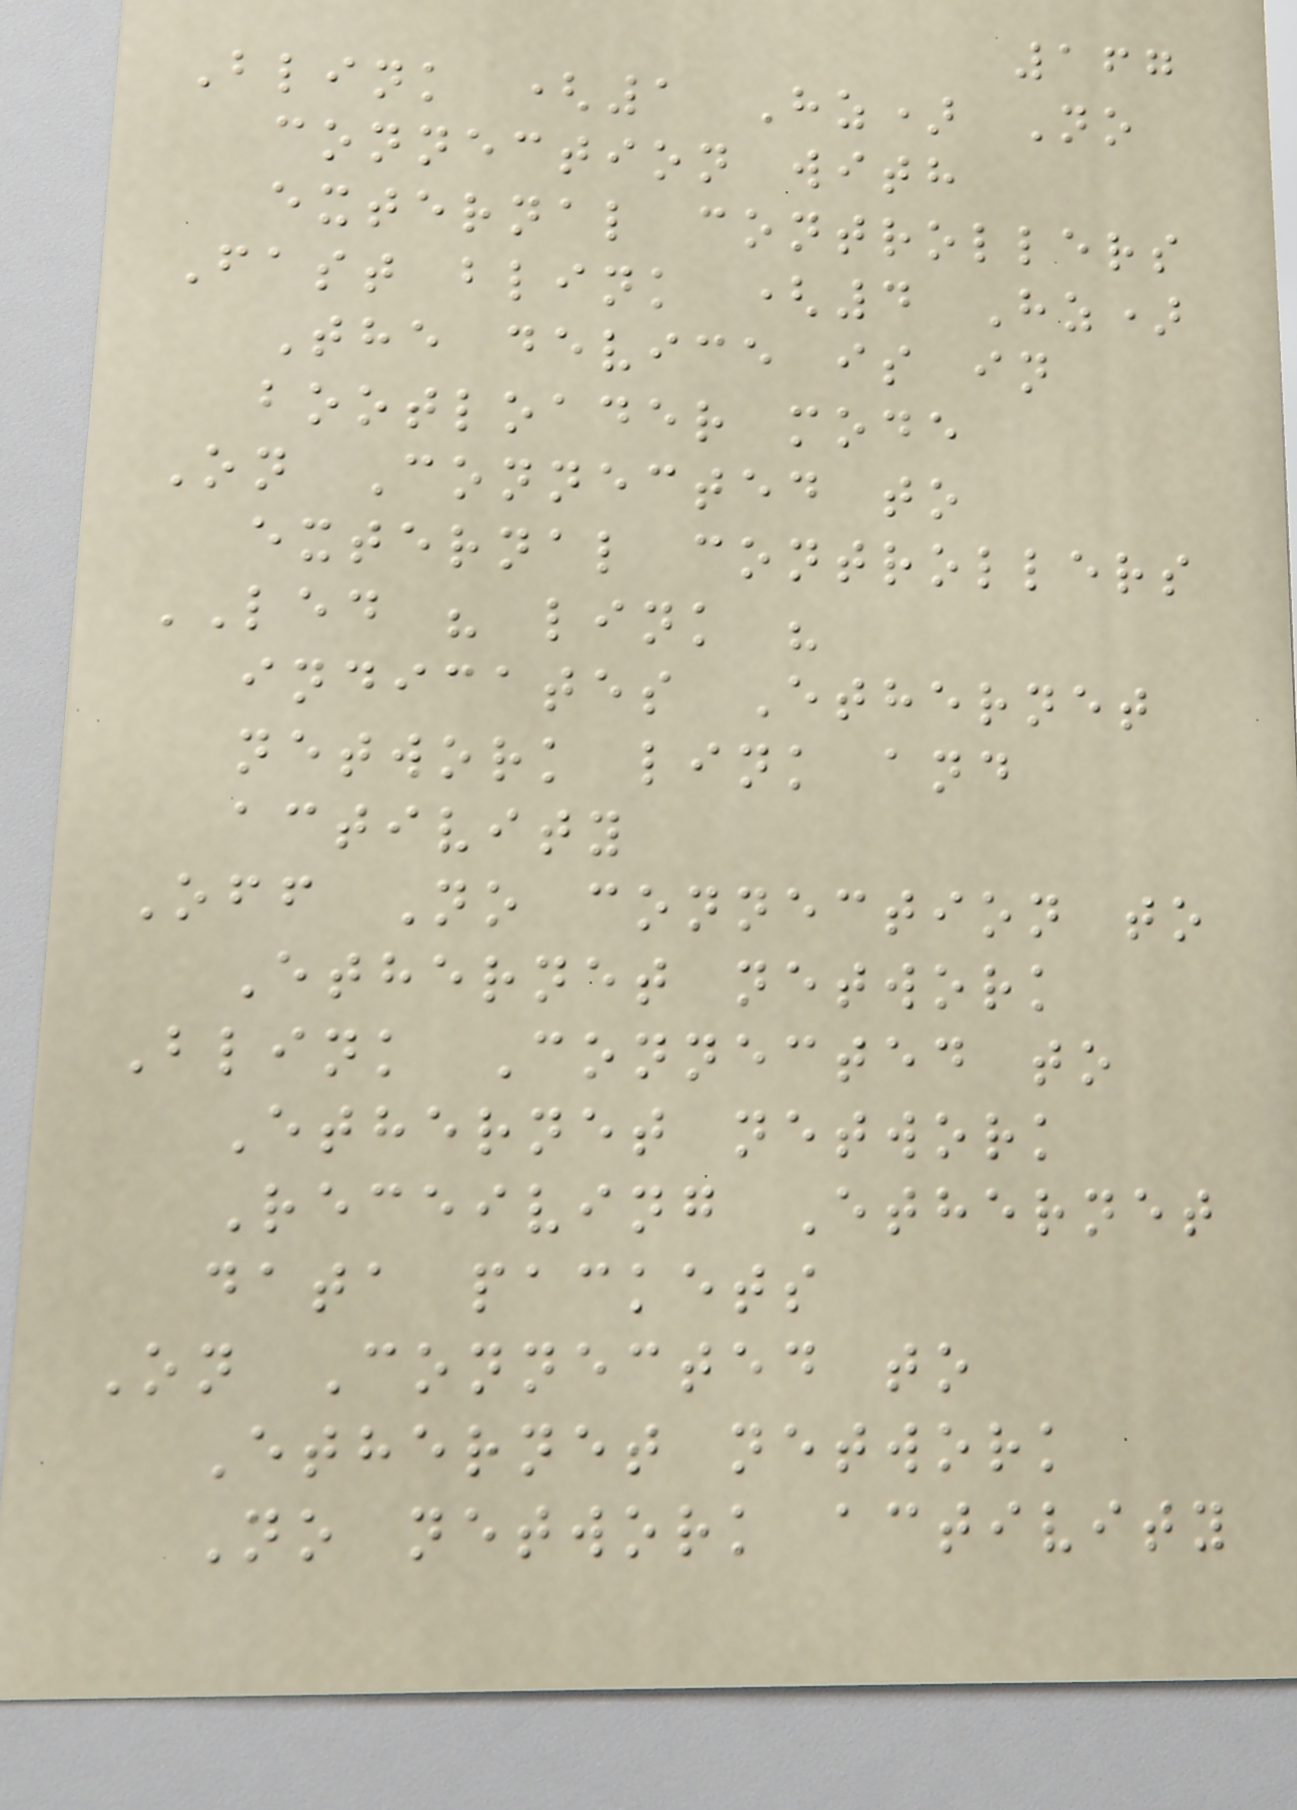167
Blink (1 Hz) No
connection with
external controllers
Fast blink (4 Hz)
The device is in
bootloader mode
On Connected to
external controllers
LED " link "
indicates Ethernet
network link and
activity
Off No connection to
Ethernet network
Blink Connected to
Ethernet network
Receiving Ethernet
data packets
On Connected to
Ethernet network
No network activity
